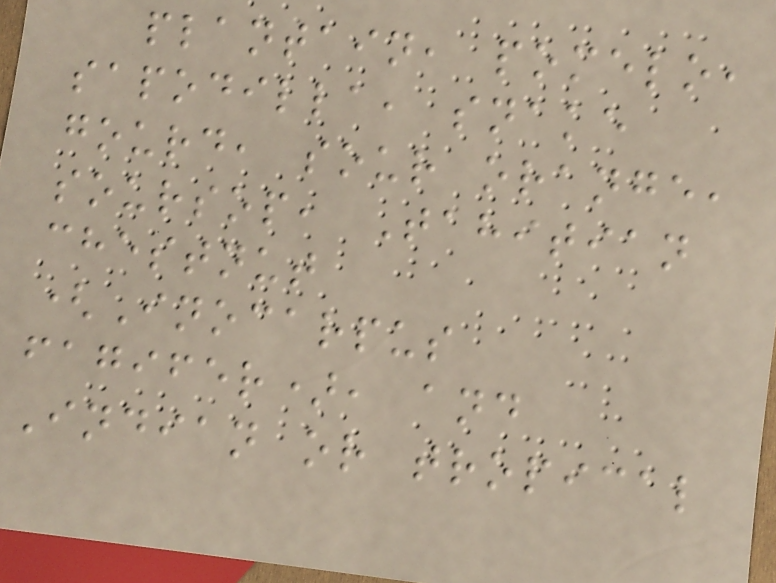plantain, pomelo,
sapodilla, snake
gourd, sour orange,
soursop, Tahitian
chestnut
(Inocarpus
fagifer), and
Indian or tropical
